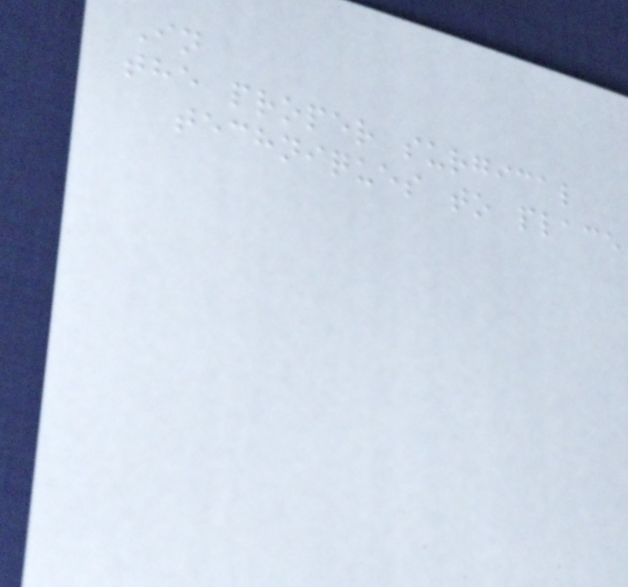In
the proper surgical
techniques to place
